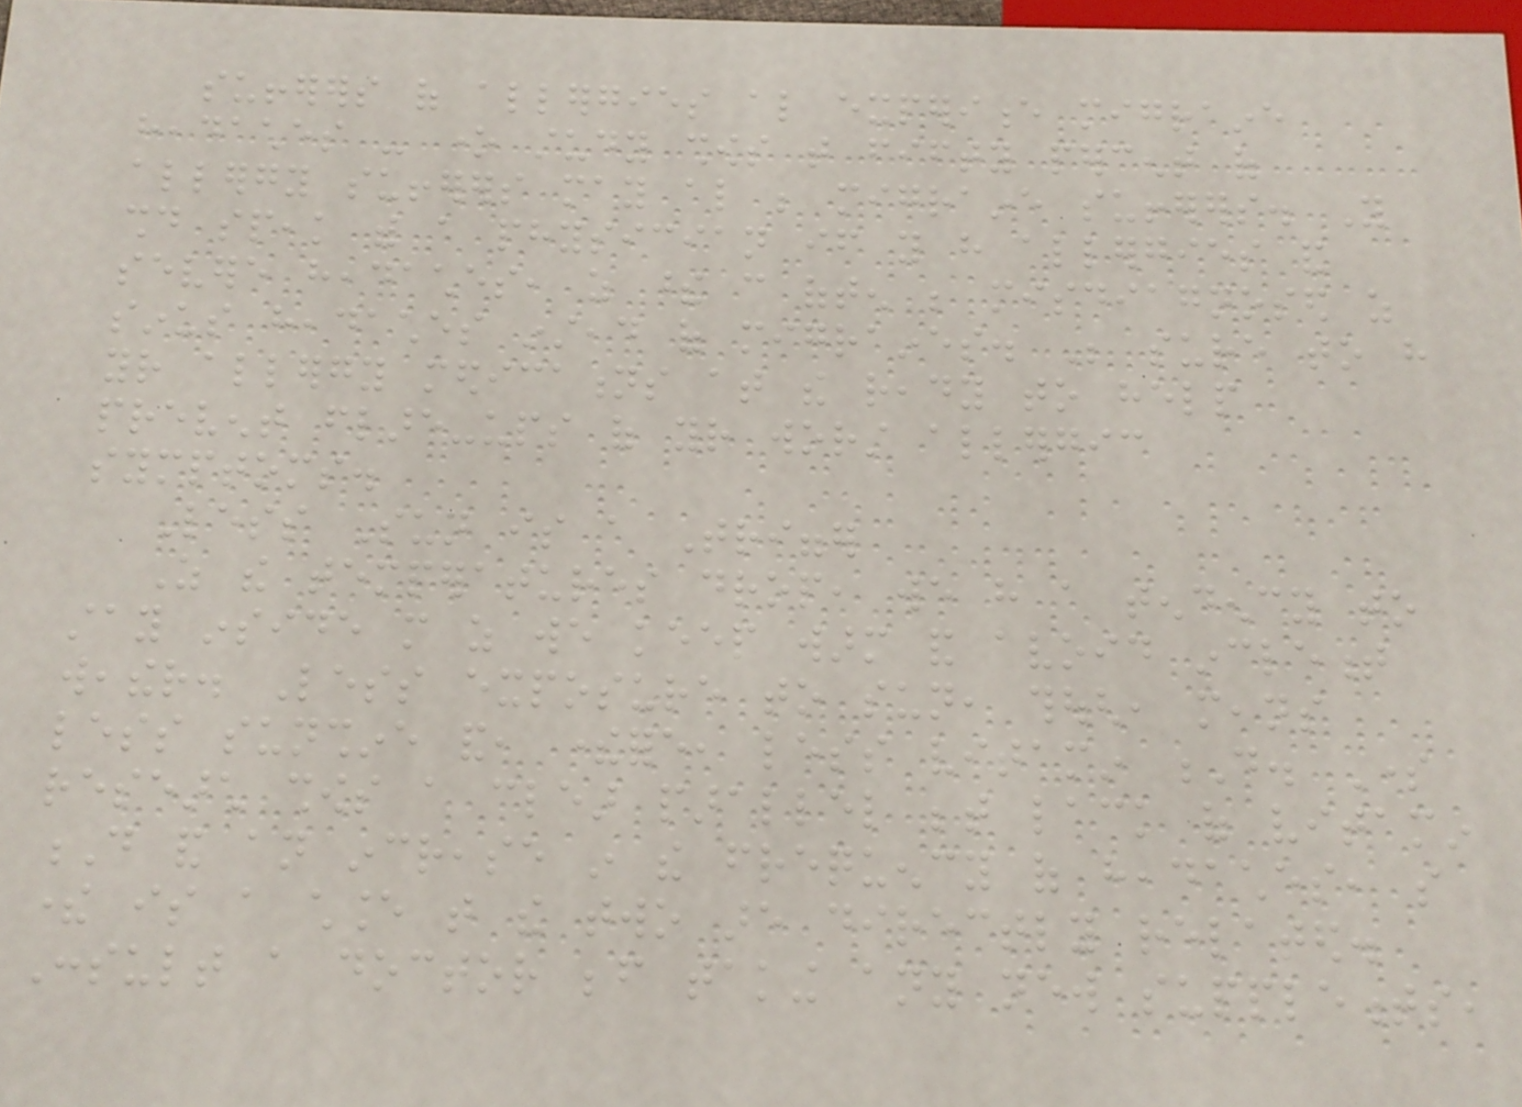sufferers of allergies also experience migraine
headaches - one study shows that fifty percent of
allergy sufferers may also be migraine sufferers. You
should speak with a physician if you have allergies and
severe headaches, as these can often be misdiagnosed as
sinus headaches instead of migraines. Be sure to have
your allergy medications at the ready to help
prevent flare-ups of your worst allergic
symptoms.
Less Sun is a Trigger
As the temperatures drop, we have a tendency to
stay inside more as we keep warm and avoid inclement
weather. Less exposure to sun, though, means
less sunshine and, therefore, less vitamin D. Some
research shows a clear parallel between lack of vitamin
D and an increase in the frequency of headaches, so
there is a chance that the two are directly related.
Consult a doctor before taking any new supplements,
